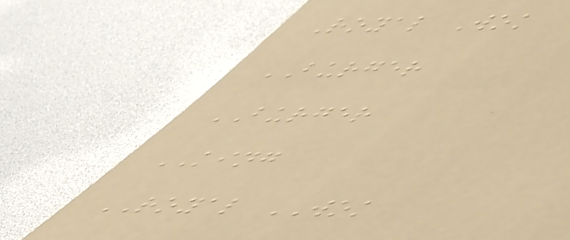Royal Wok
BURGER
BURGER
KING
ROYAL WOK
